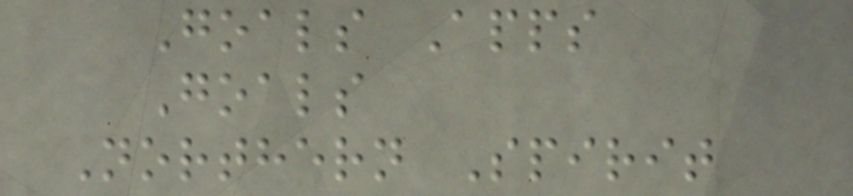Goals Apps
Goals
Northern Spirit
